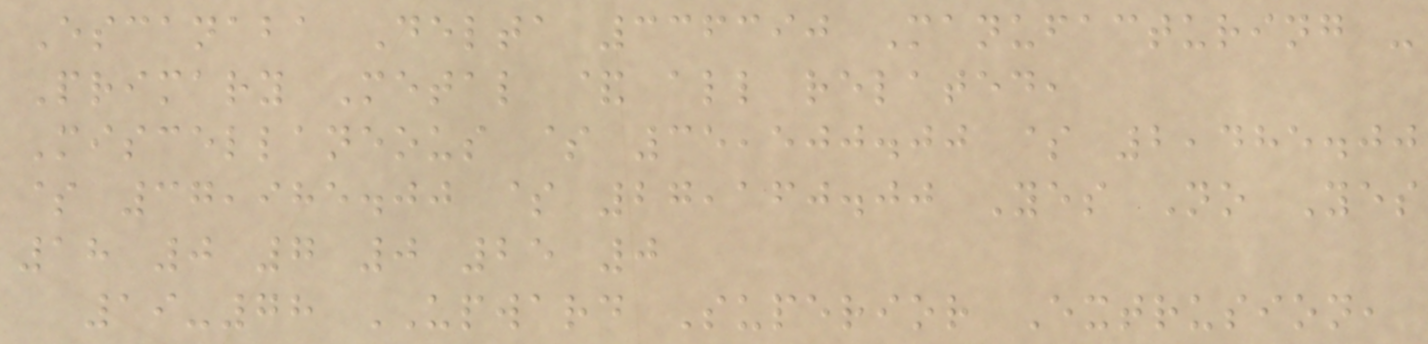Escanaba Delta 336390 Manufacturing -
Primary Metal & all related,
Miscellaneous $ 35,500.00 $ 2,485.00
$ 37,985.00 $ 27,160.00 Yes No Yes
18 0 7 0 25 0
19-78 UPWARD Superior Extrusion,
